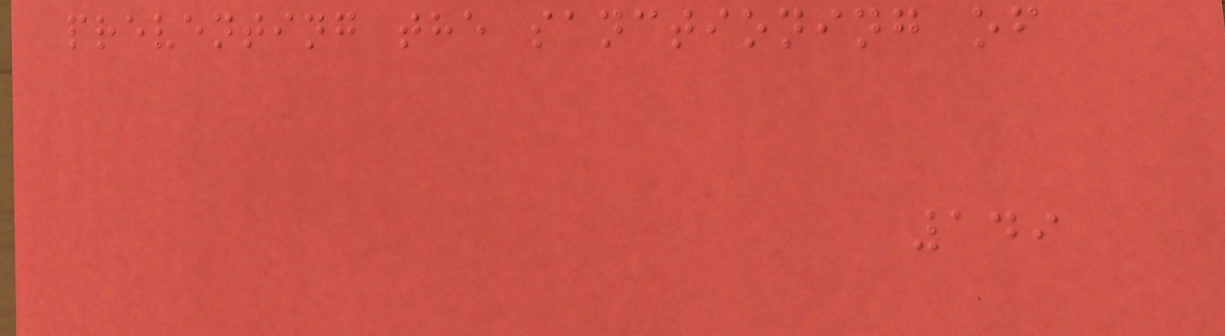preventing the sanctioning of
149
